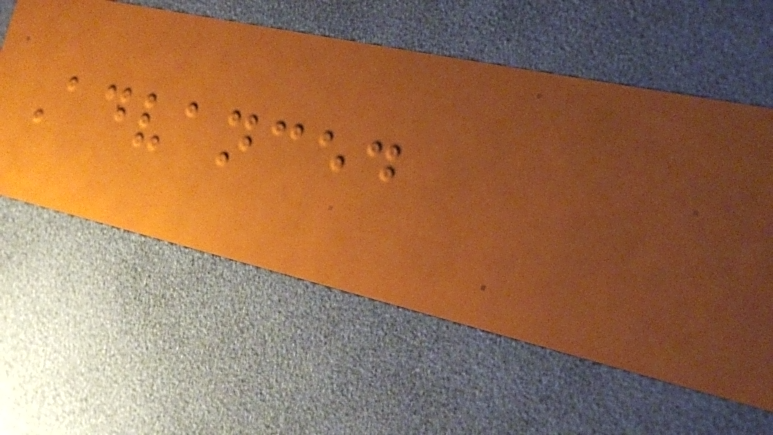Advanced
